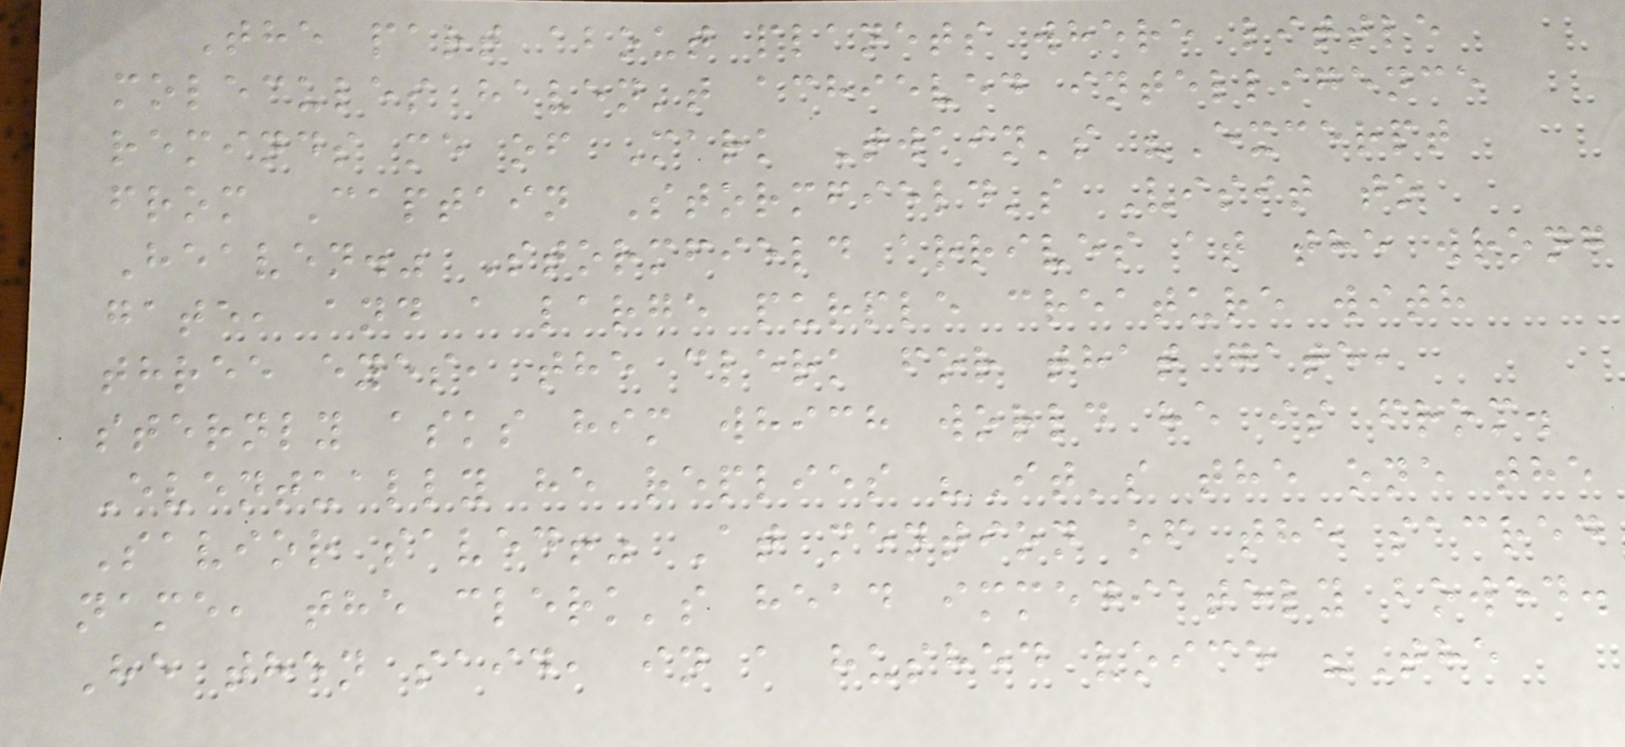The part about planets where little
molecules haven't achieved intelligence
reminds me of Mark Twain's "Excerpt
from Captain Stormfield's Visit to
Heaven." Stormfield arrives at the wrong
gate, and a large purple creature with
three eyes, the clerk for that gate,
sternly asks him which world he is from.
Eventually he replies "It's the one the
Savior saved!" At mention of the sacred
name, the clerk's head immediately bowed.
He then said, in a hushed voice "The
